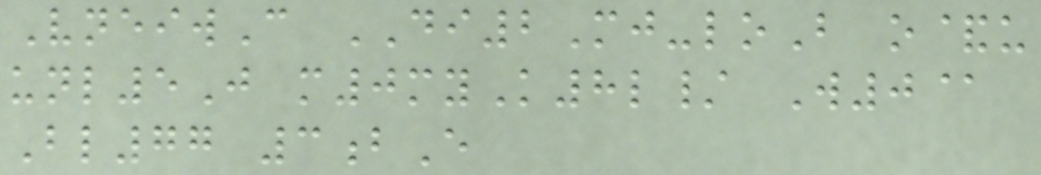VneiwC DI2Mj-loB o&u
unl5J m0myK8l/ W0@
Bl77 3bE
